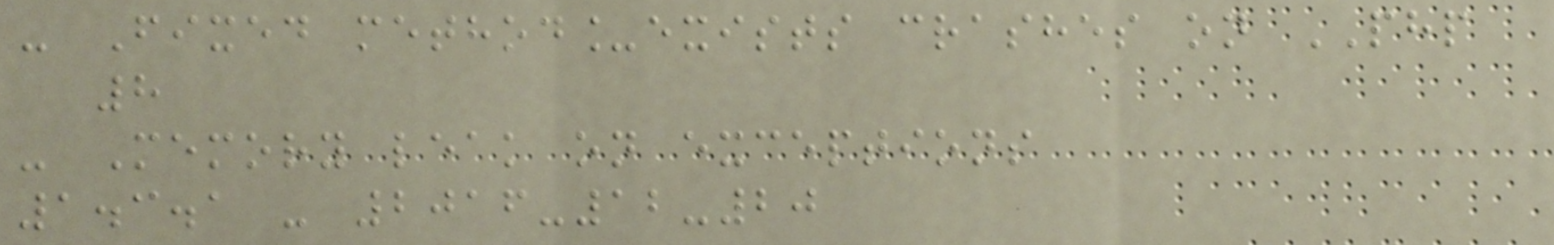- Fixed method_exists crashes on PHP
8
- Memory leak on exceptions
1.3.1 - 2016-12-20
